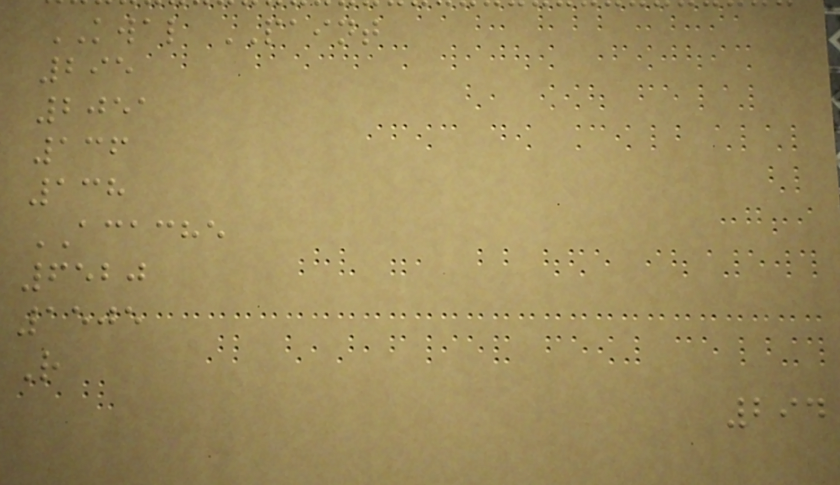KWAL PAINT
295
2051
136
138
ACACHE
6520
1505
R
294
